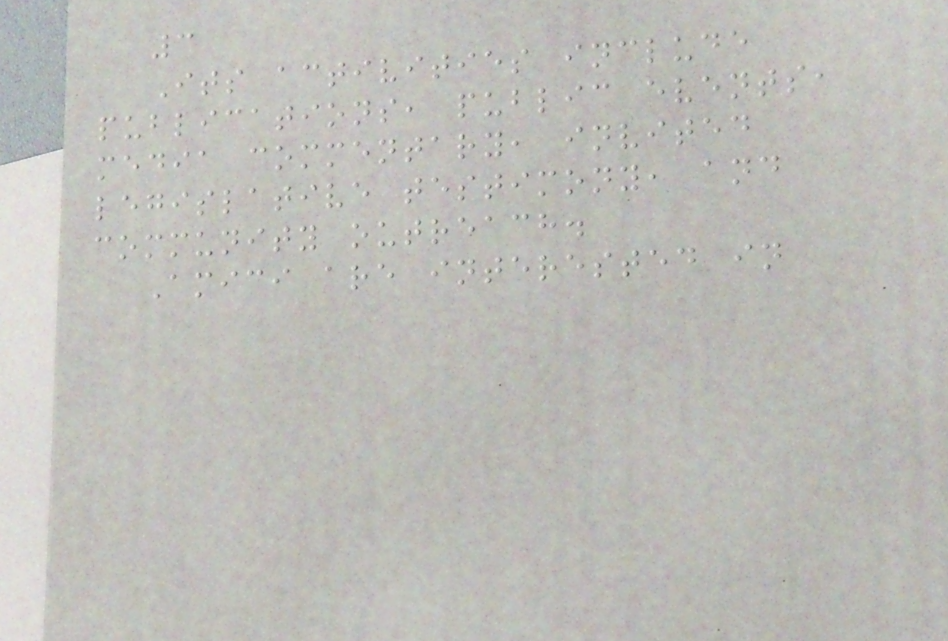3
Its activities include
publications, public events,
media commentary, invited
legislative testimony, and
community outreach.
Amici are interested in
